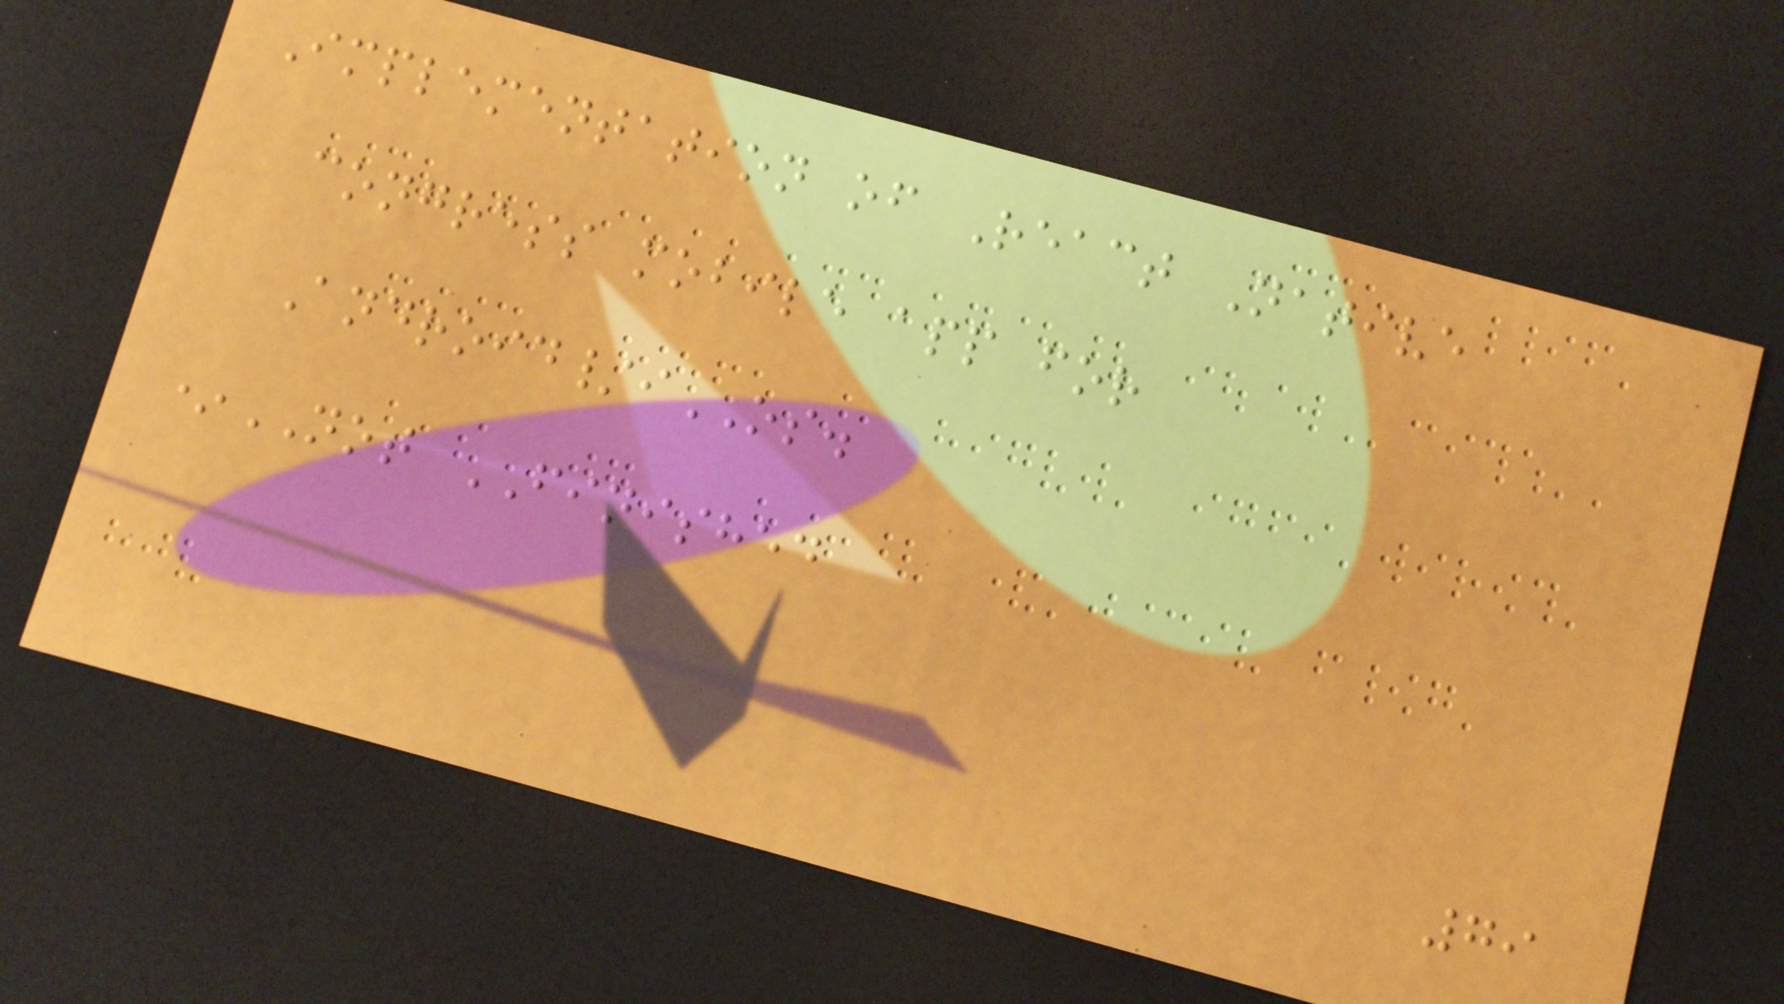Implementation of React Native
congress mobile app for
Android/iOS.
*NOT FINISHED
79
